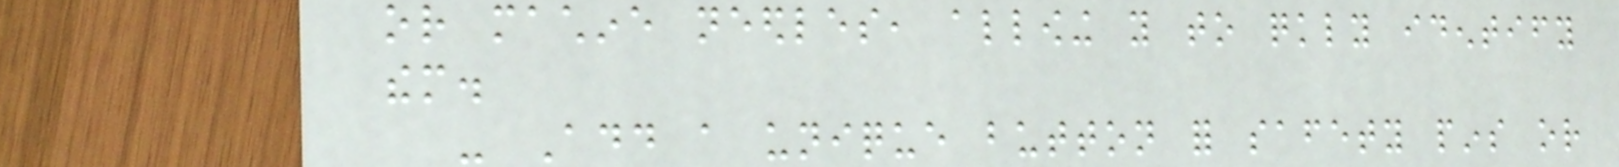or machine needles, allowing you to quickly identify
them.
- Add a unique button for safety pins or
